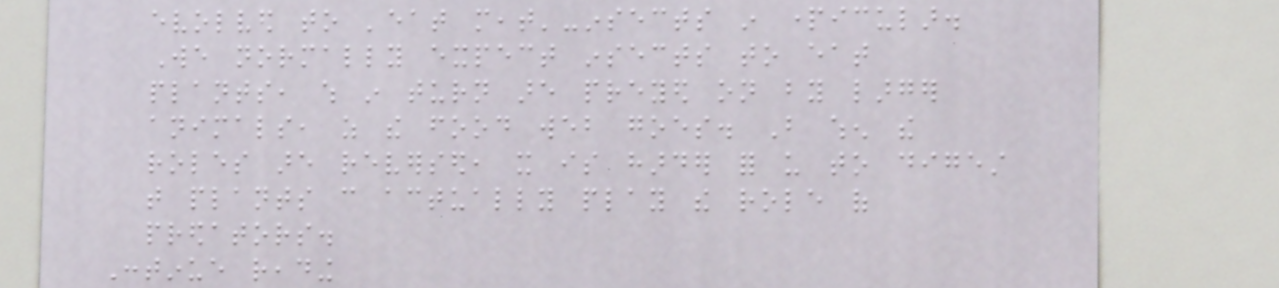evolved to 'eat meat'-insects in particular.
We normally expect insects to eat
plants, which in turn are preyed on by larger
animals, as the food web goes. But when the
roles are reversed, it is harder for us to digest
that plants can actually play the role of
predators.
Continue reading
